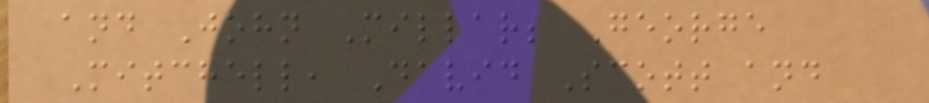and John Millar; George
Mitchell, David Scott and
